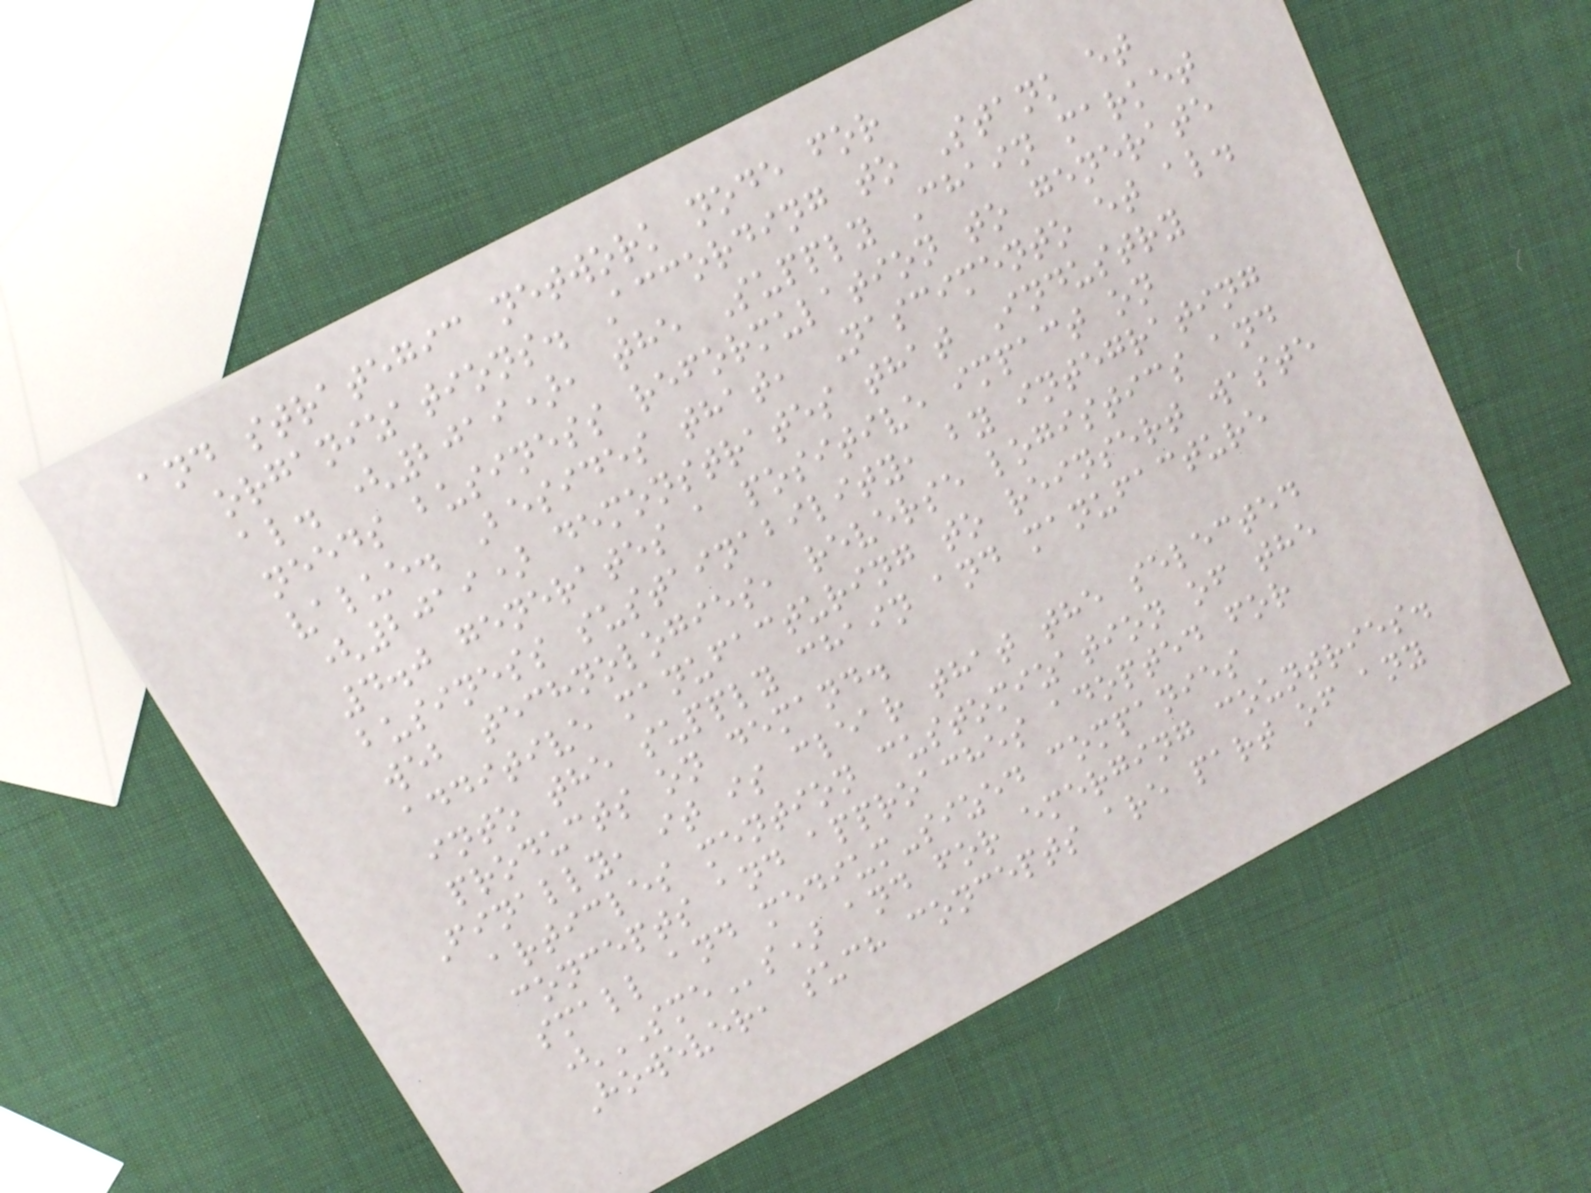and strategic network node for
organizations. According to Stank et
al. (2019), the Supply Chain market
needs business reformulation to generate
value. Besides that, Nascimento et al.
(2019) demonstrates that Industry
4.0 generates a positive impact on
business sustainability, by integrating
web technologies, reverse logistics and
additive manufacturing to reinsert waste
into the supply chain and manufacture
products on demand.
Finally, it is clear that the selected
articles mention customization of the
concepts and approaches adopted for
small and medium-sized companies
(SMEs) and for emerging countries.
However, such concepts are part of any
